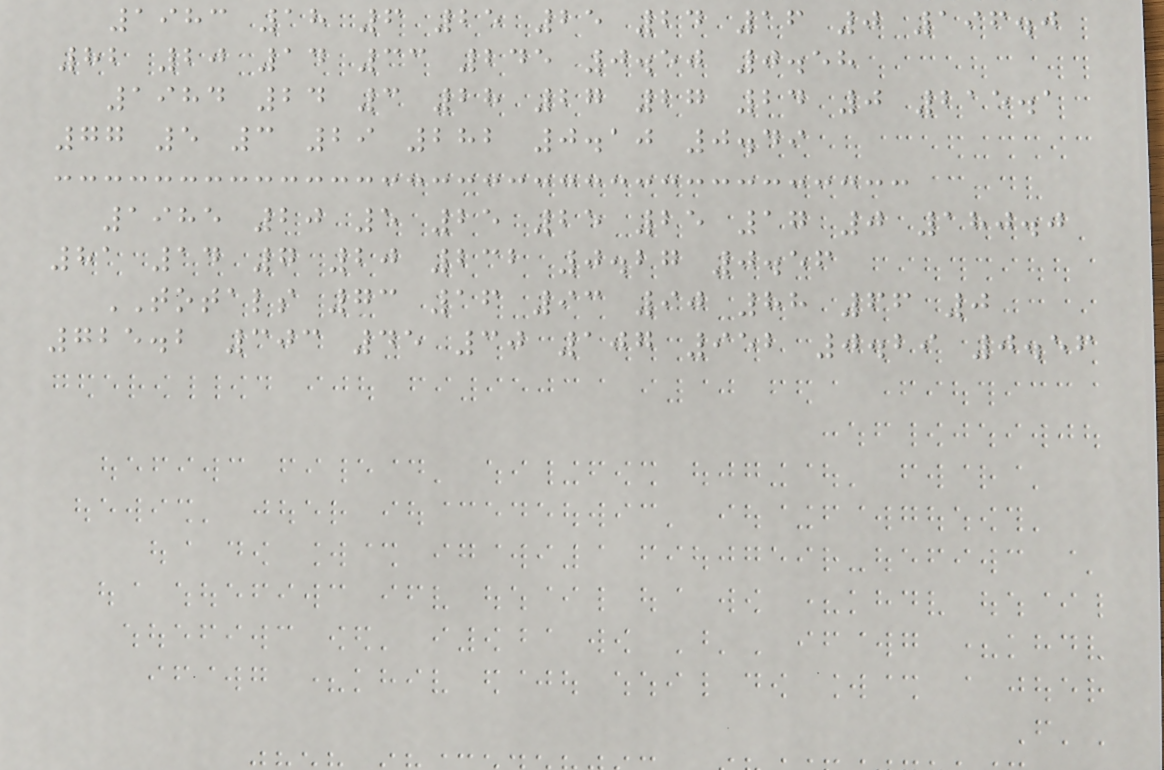1983 18 6 25 25 24 16 0 196.0
82 20 14 33 245 0.50 0.58
1984 24 3 28 27 27 24 0 215.1
77 5 3 29 282 0.10 0.49
1985 20 5 25 25 25 17 0 180.0
81 14 7 20 232 0.27 0.56
TOTALS 73 16 93 90 88 66 0
725.2 303 45 30 107 952 0.29 0.56
